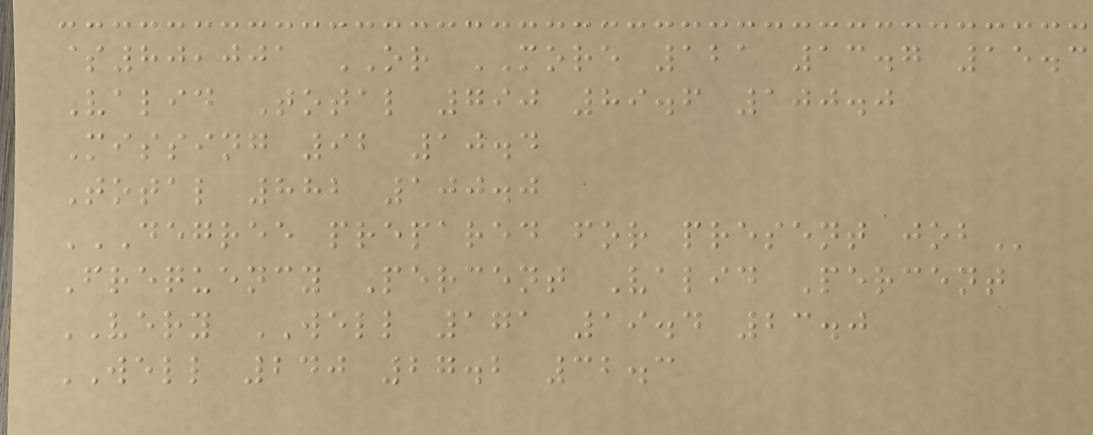$80,001 OR MORE 121 13.7 15.3
Valid Total 790 89.6 100.0
Missing 92 10.4
Total 882 100.0
DEGREE PREPARED FOR PRESENT JOB
Frequency Percent Valid Percent
VERY WELL 171 19.4 23.0
WELL 240 27.2 32.3
